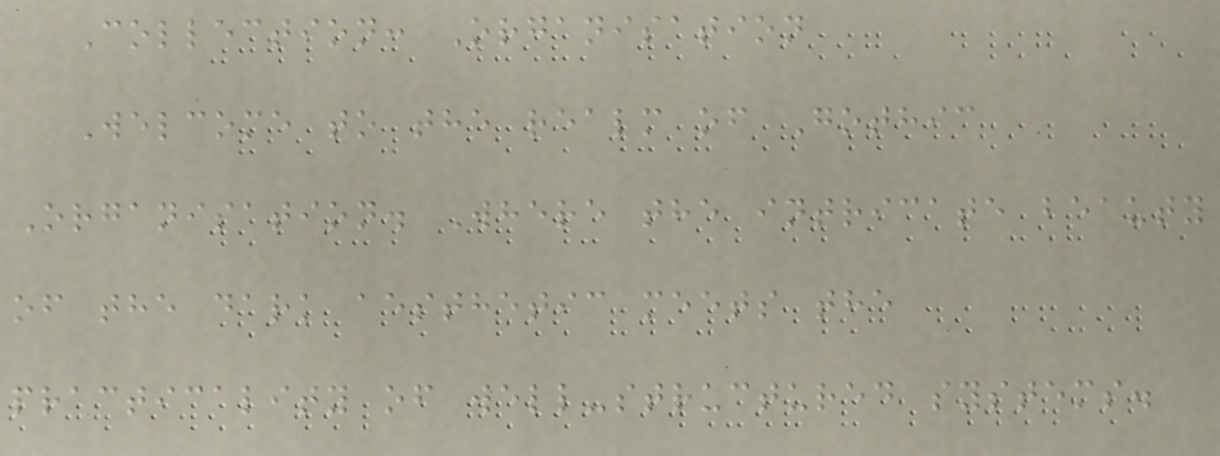Collection: Organisation
Welcome to the realm of Gothic
Organisation. Where the intricate beauty
of the dark aesthetic meets the
practicality of well-structured systems.
